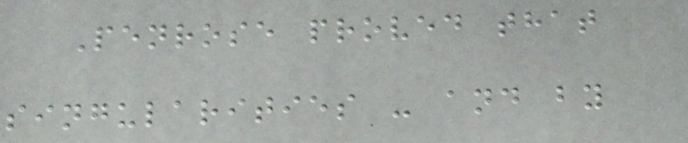Penrose proved that
singularities - and by
